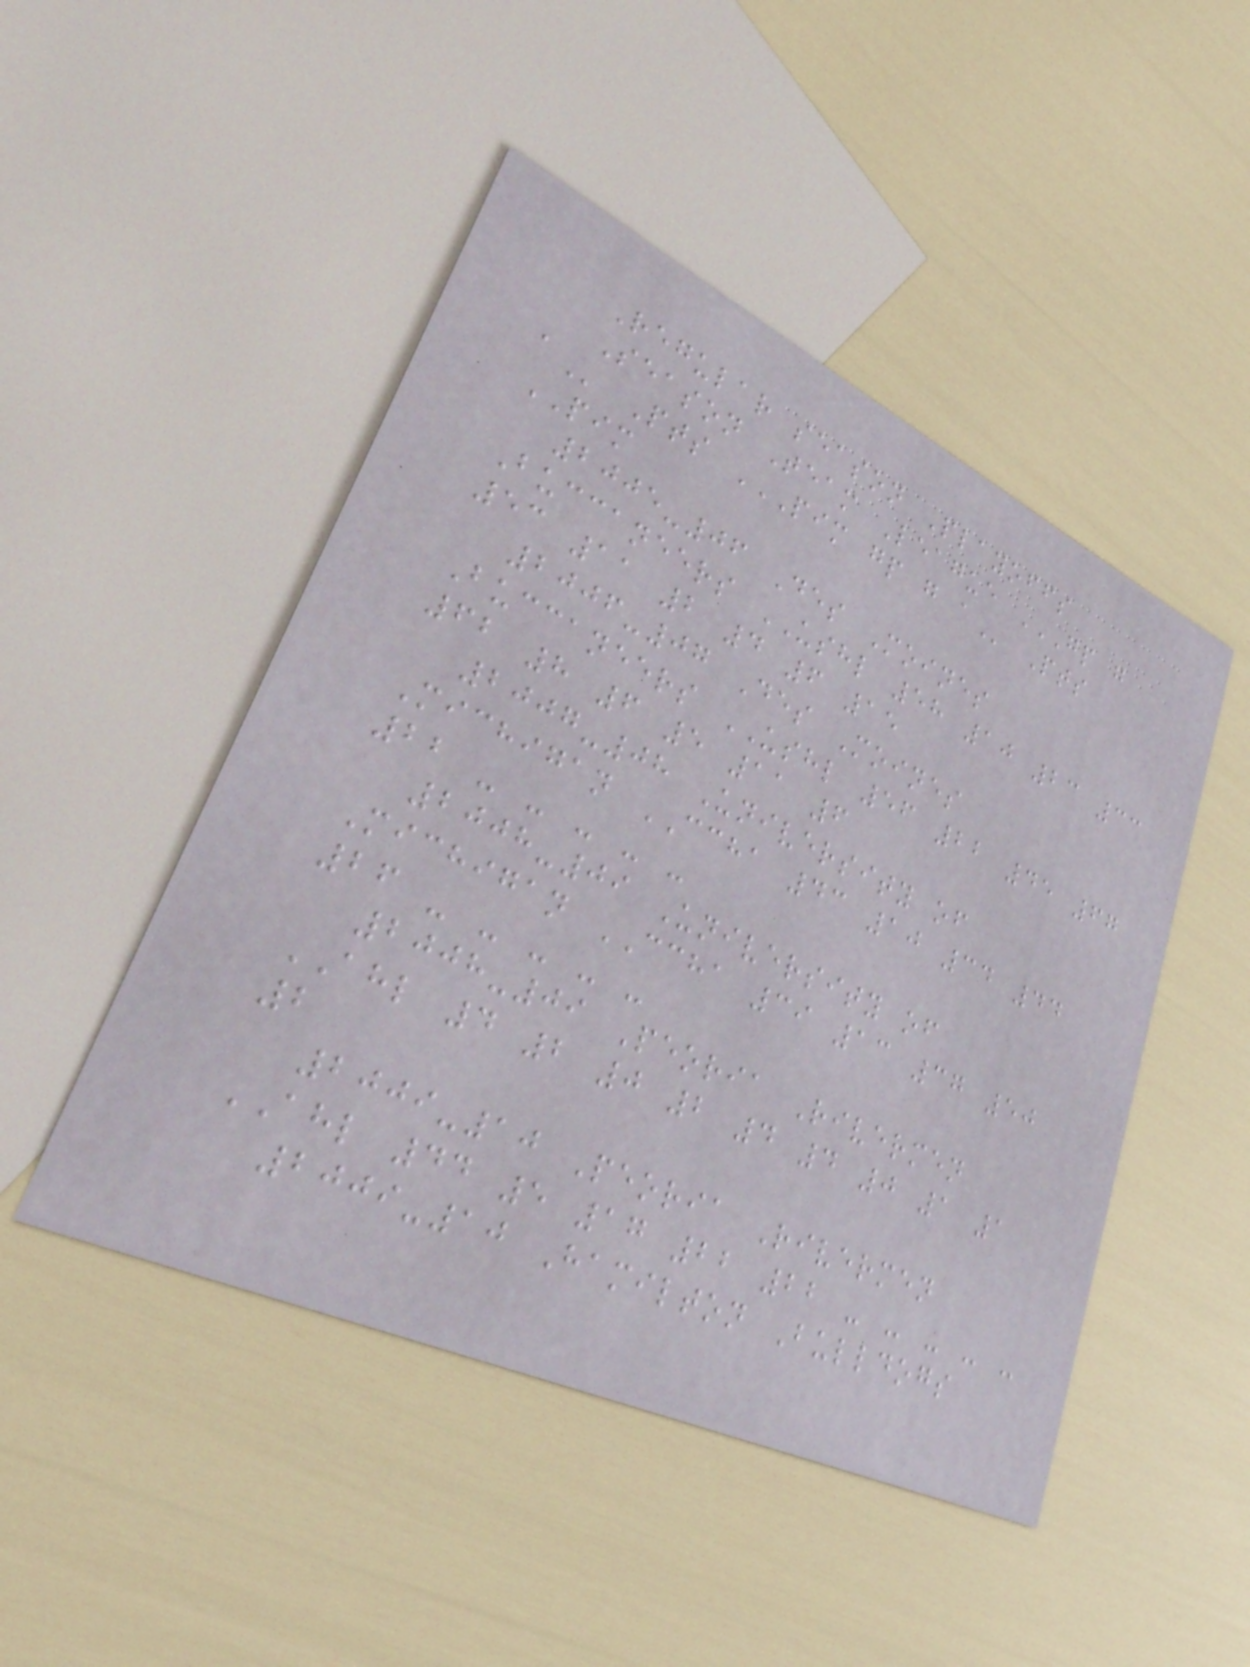Regular season Playoffs
Season Team League GP G
A Pts PIM GP G A Pts
PIM
2005-06 Des Moines
Buccaneers USHL 58 10 23 33
53 11 2 4 6 15
2006-07 Des Moines
Buccaneers USHL 56 22 45 67
62 8 6 5 11 6
2007-08 University of
Michigan CCHA 43 10 34 44
22 - - - - -
2008-09 University of
Michigan CCHA 39 13 37 50
26 - - - - -
2008-09 Peoria Rivermen
AHL 4 2 0 2 4 4 0 1 1
2
2009-10 Peoria Rivermen
AHL 44 5 17 22 22 - - - - -
2009-10 Hamilton Bulldogs
